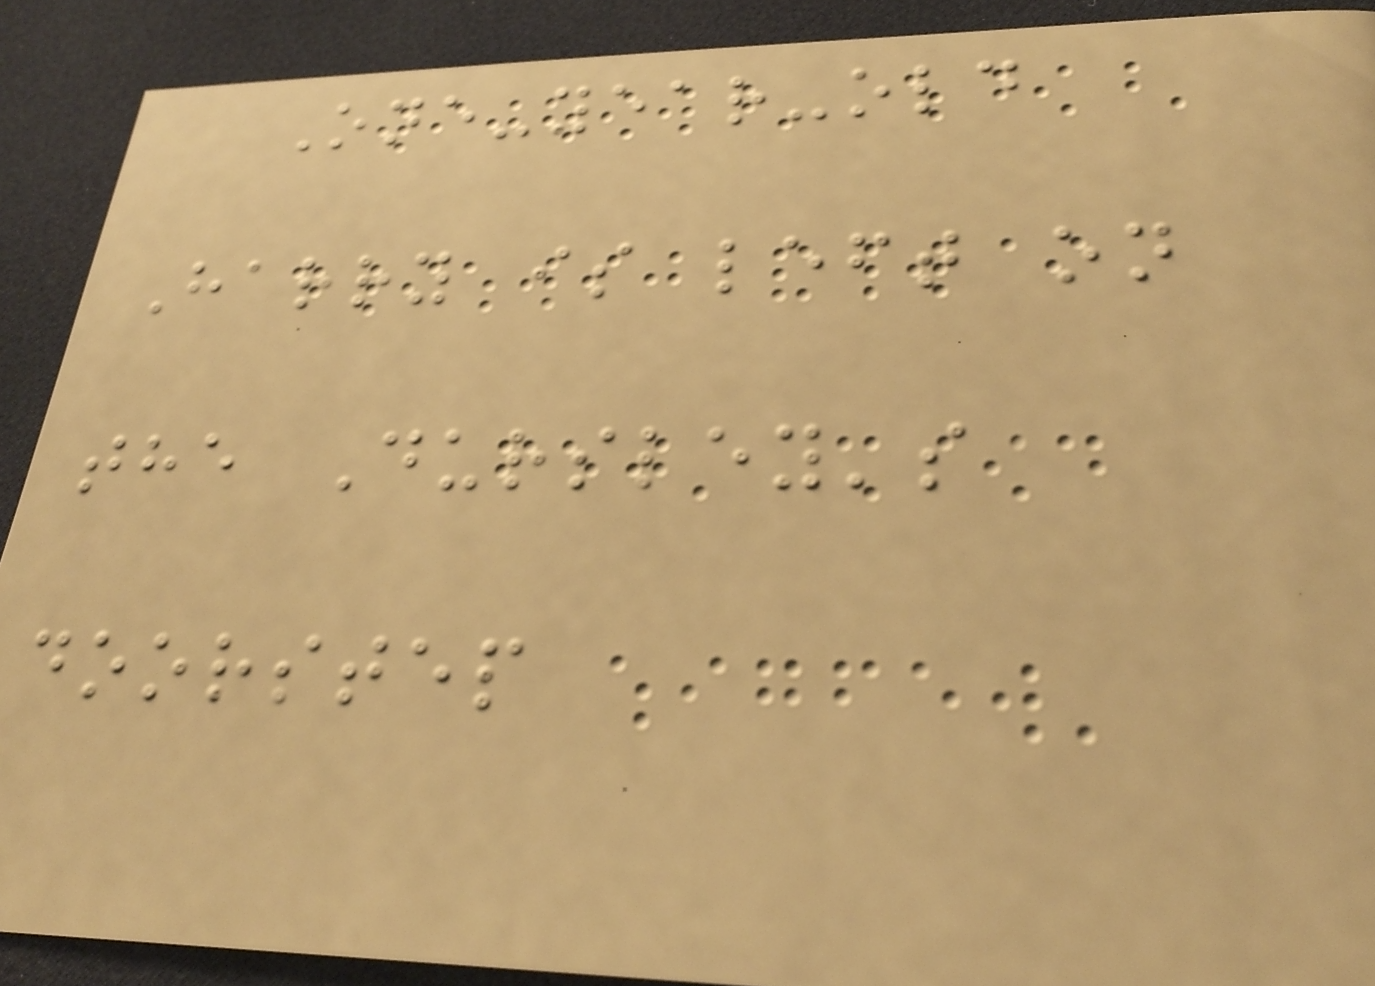One-year-old
Harry is left on
the Dursley's
doorstep
